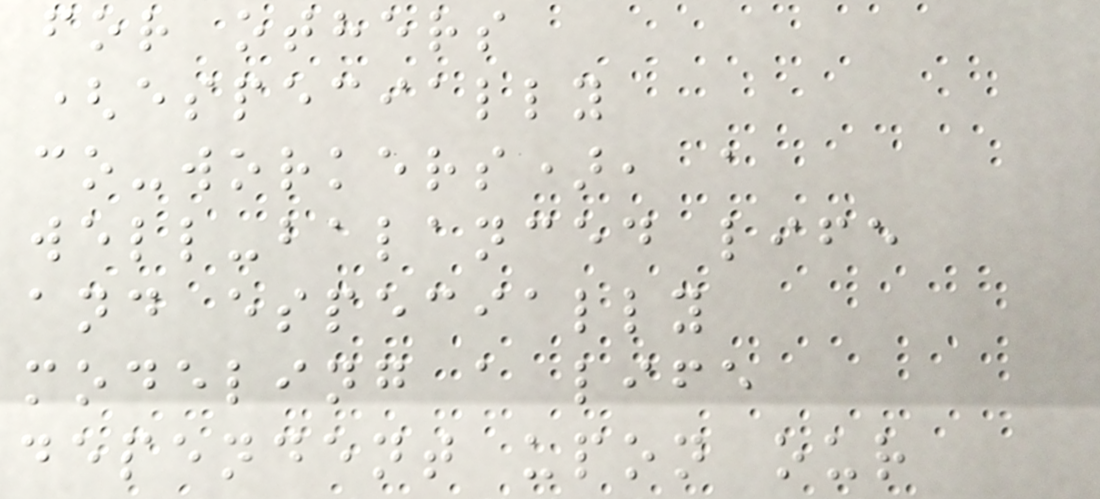for others
(especially
co-workers), a
well-balanced life
and especially
modeling a life
dependent upon our
